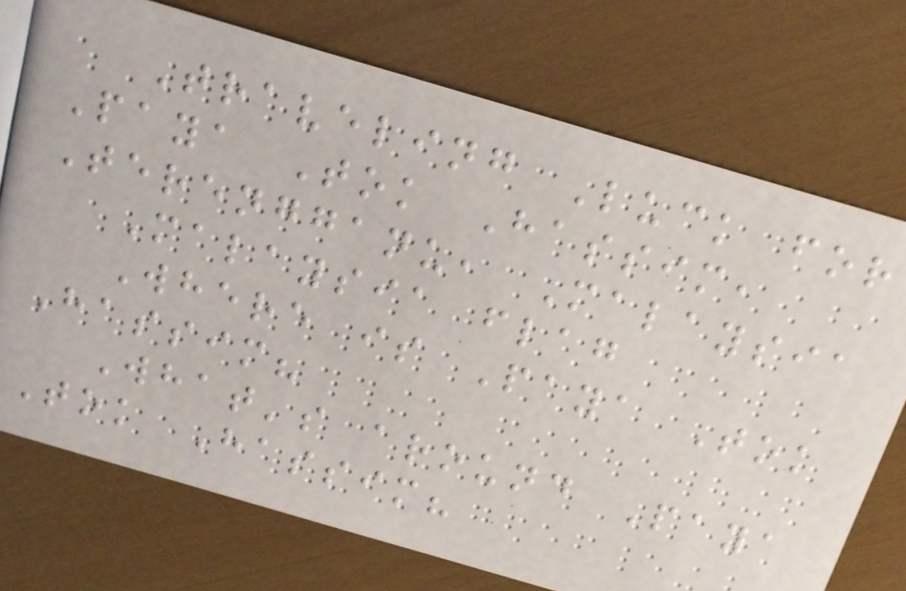Traveling Luck for
Paya Tok Hassim,
Terengganu, Malaysia
Malaysia flag
Where is Paya Tok
Hassim?
What's around Paya
Tok Hassim?
